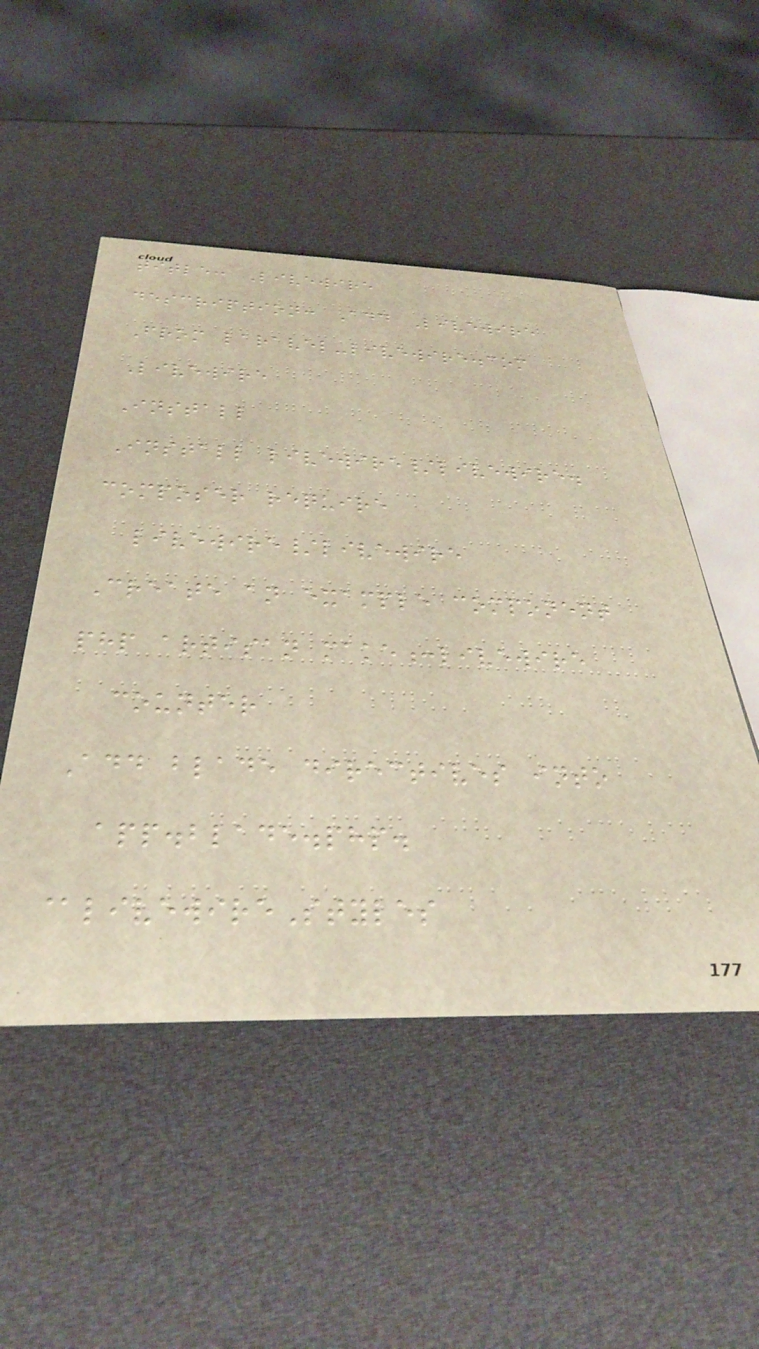title: Livewire
description: Add Livewire
From laravel-livewire.com
Livewire
Install
Install livewire/livewire.
composer require
livewire/livewire
Create an example component
php artisan make:livewire
counter
Add blade directives into
app.blade.php.
@livewireStyles
